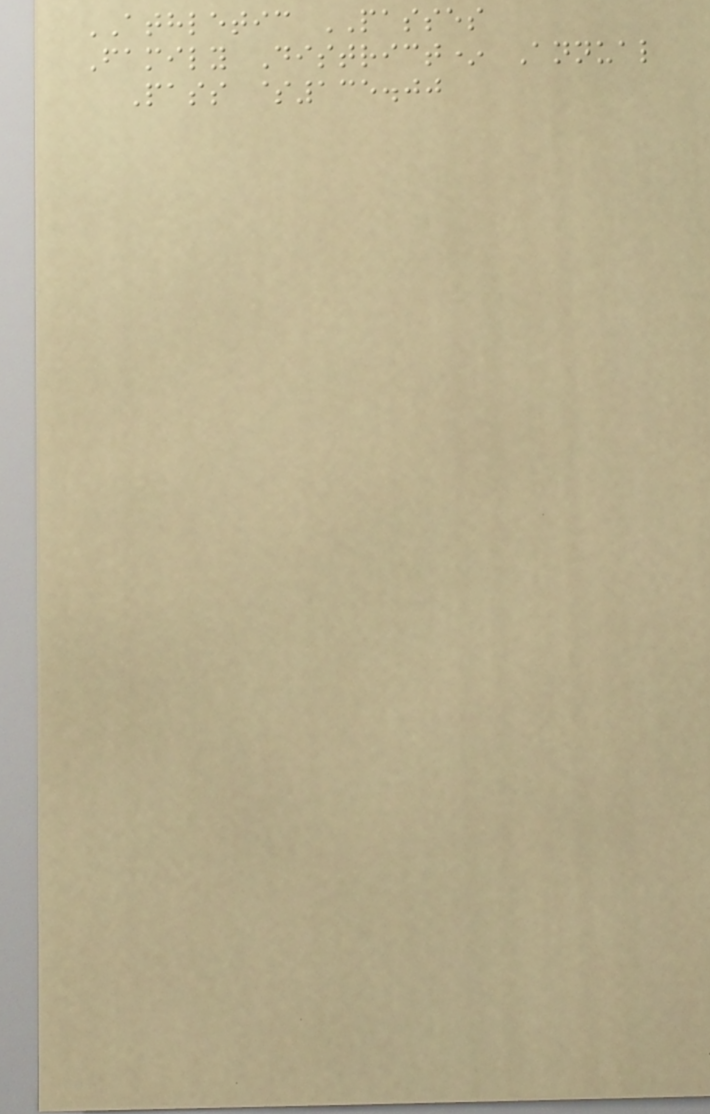ATHLETIC PASSES
Family District* Annual
Pass $135.00
